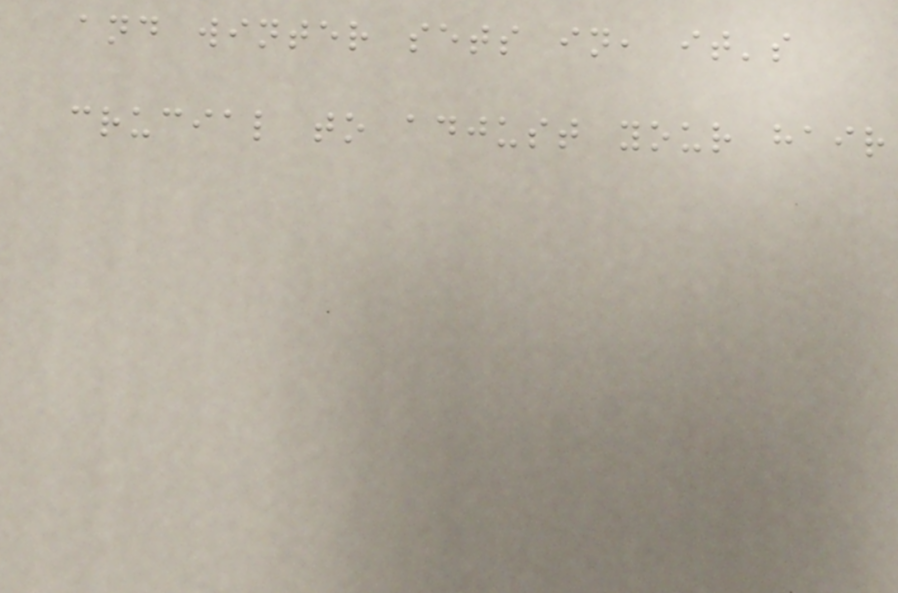and winter sets in, it's
crucial to adjust your hair
